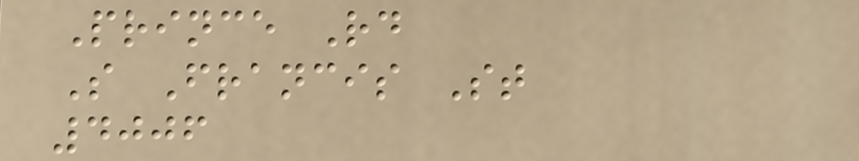Prince Rd
S Francis St
4006
